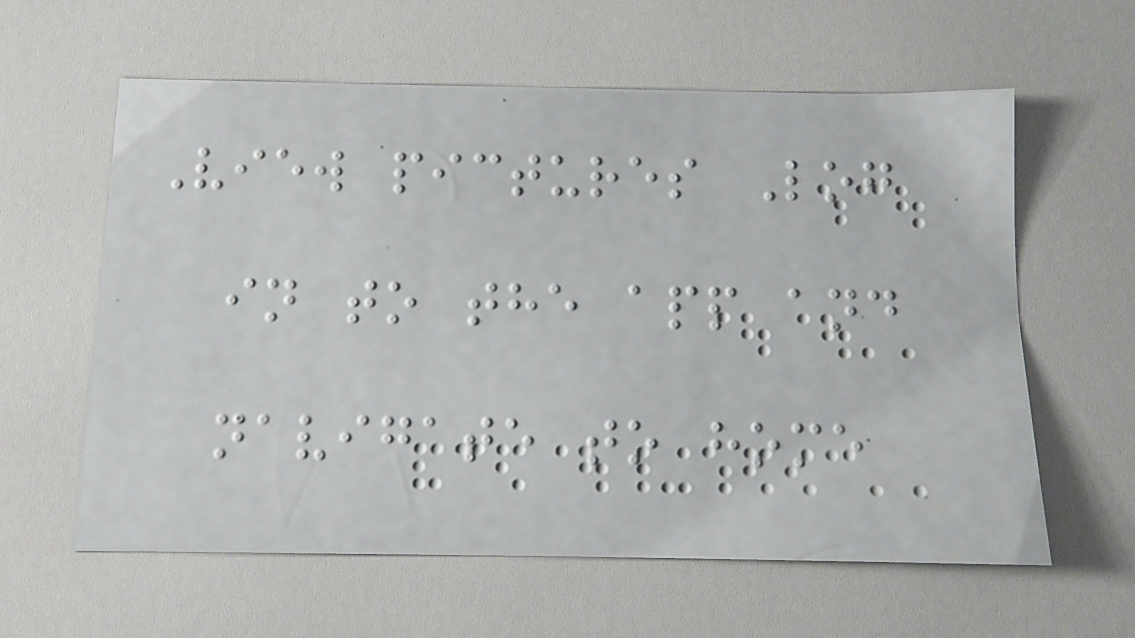View pictures Log
in to the app and
navigate to home
